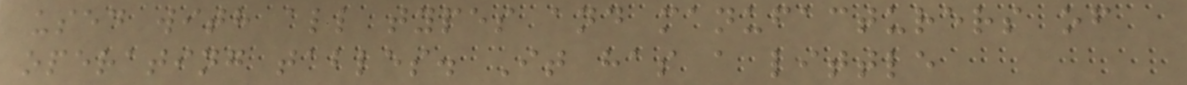used with all types and manufacturers of
operating tables. It has a little
